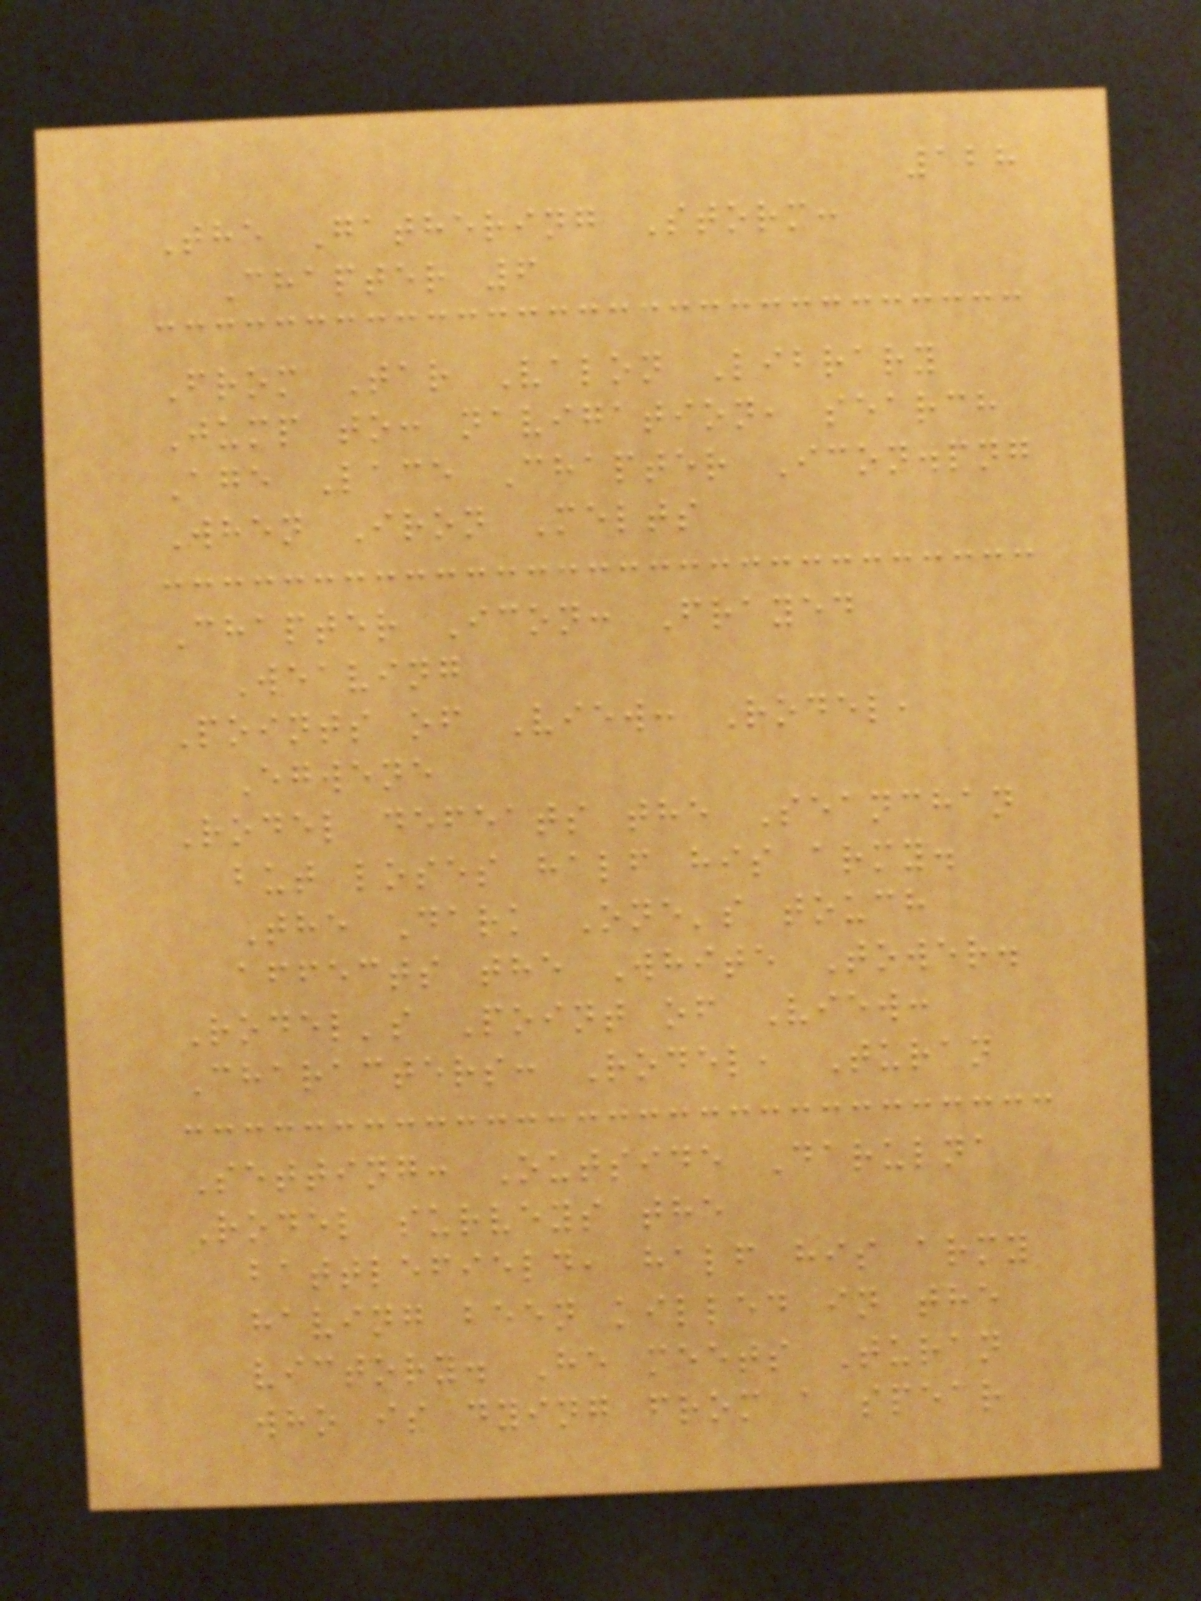128
The Gathering Storm:
Chapter 6
From Tar Valon Library
Jump to: navigation, search
Age Lace Chapter Icon.png
When Iron Melts
Chapter Icon: Frayed
Weaving
Points of View: Rodel,
Egwene
Rodel defeats the Seanchan
but loses half his army.
The Dark One's touch
affects the White Tower.
Rodel's Point of View:
Characters: Rodel, Turan
Setting: Outside Darulna
Rodel surveys the
battlefield, half his army
having been killed in the
victory. He meets Turan
who is dying from a spear
